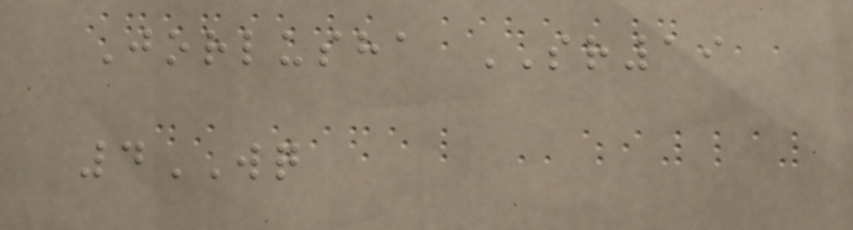Jorlusha SR19
4WQ
